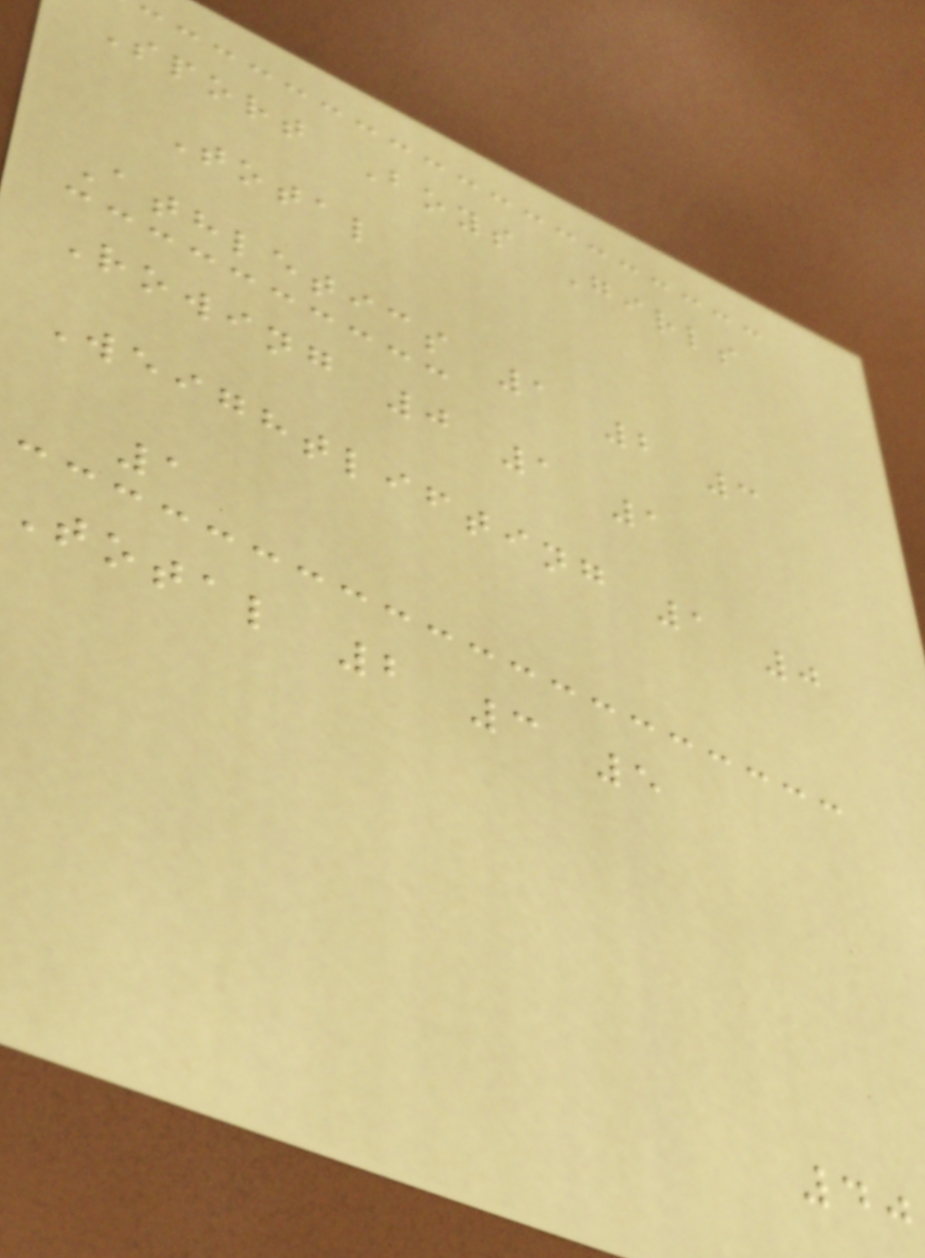Sport Boys Girls
Total
Athletics 1 2 3
Rowing 0 1 1
Weightlifting 1 0
1
Total 2 3 5
40
